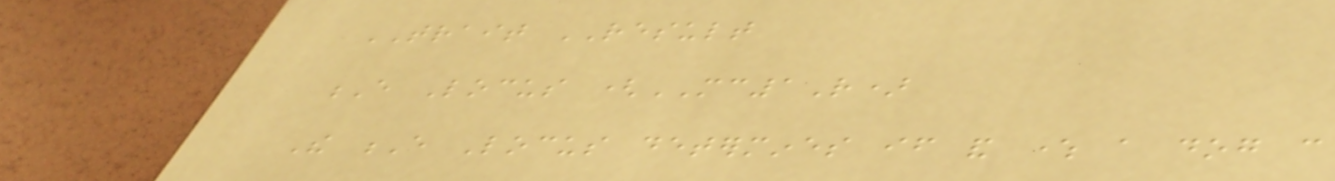TRAIT RESULT
E Locus (MC1R)
The E Locus determines if and where a dog can
